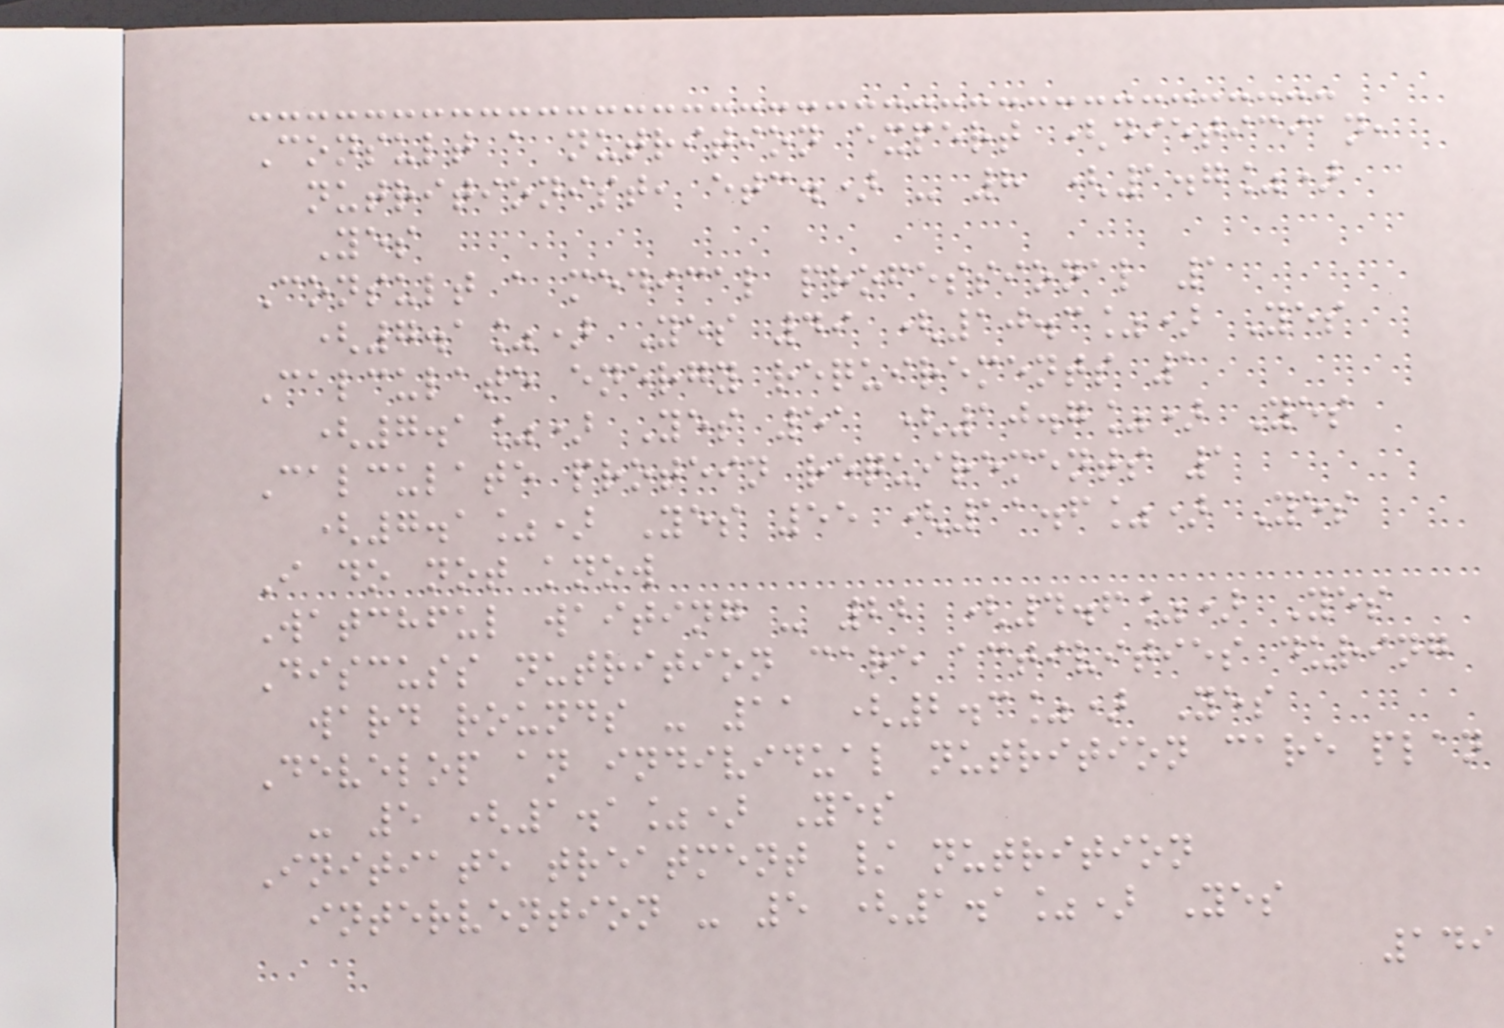Consult a nutrition expert (dietician,
nutritionist, etc.) - 8 (1.7%)
Yes
Consult a medical professional 1
(7.1%) Yes 49 (10.3%) Yes
Calculate energy requirements 1
(7.1%) Yes 51 (10.7%) Yes
Calculate protein requirements 1
(7.1%) Yes 55 (11.6%) Yes
I do not know
Watchful waiting - 22 (4.6%) Yes
Discuss nutrition care activities during
ward rounds - 11 (2.3%) Yes
Develop an individual nutrition care plan
- 5 (1.1%) Yes
Initiate treatment / nutrition
intervention - 5 (1.1%) Yes
149
